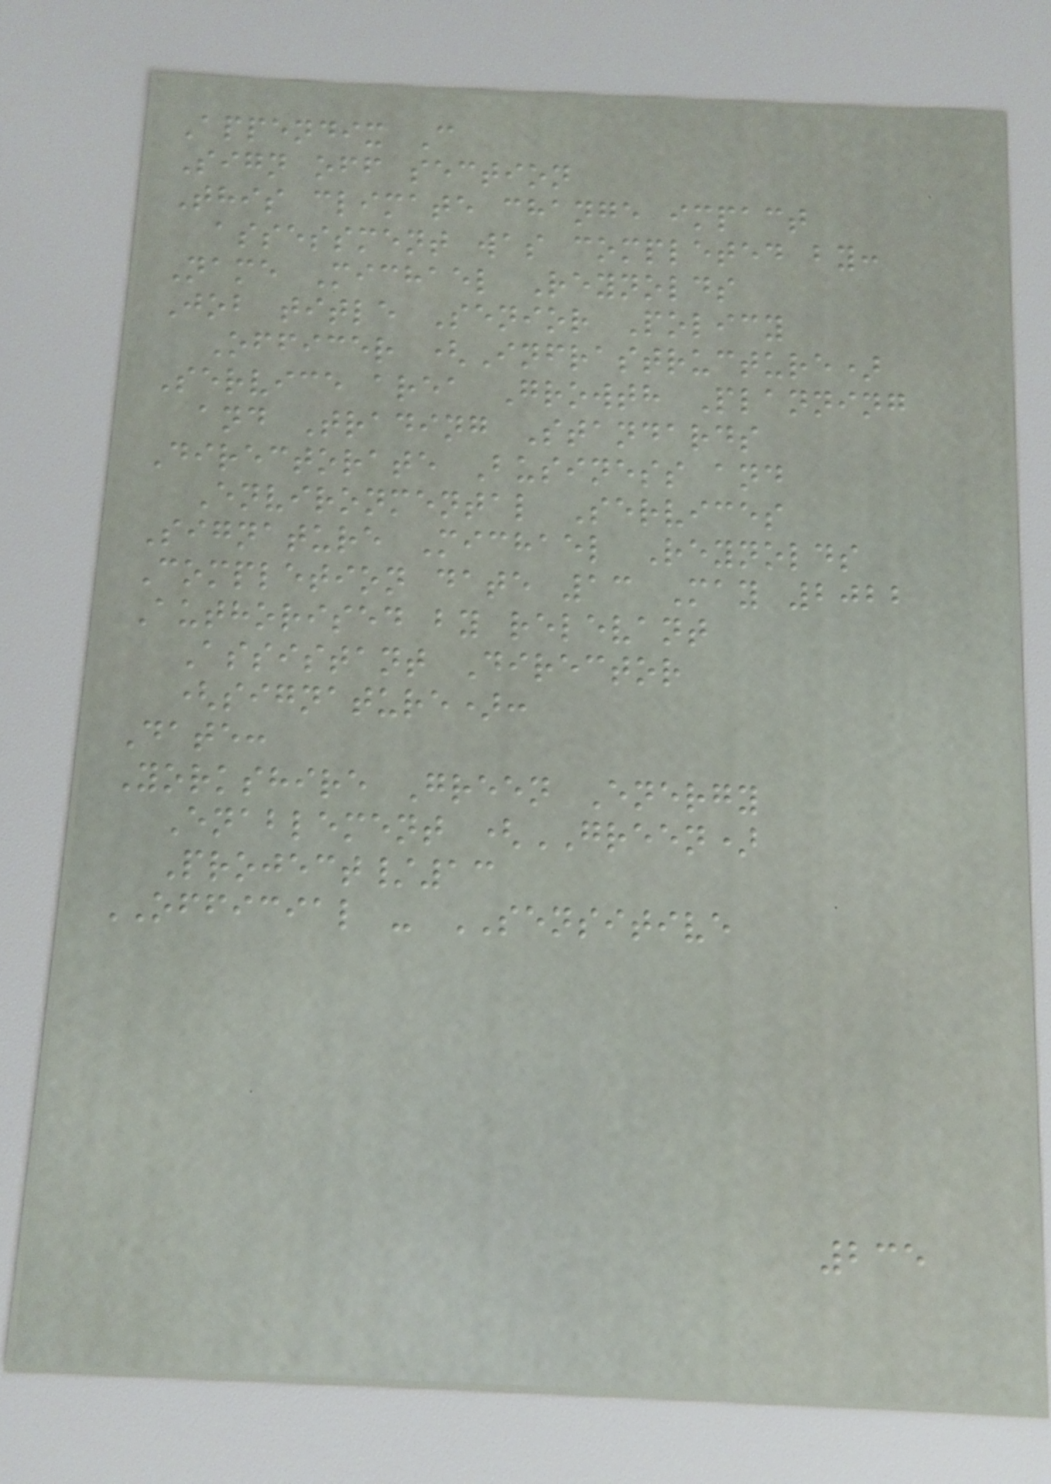Appendix C
Sign off section
This climate change impact
assessment was completed by:
Name Michael Reynolds
Job title Senior Policy
Officer (Infrastructure)
Service area Growth Planning
and Trading Standards
Directorate Business and
Environmental Services
Signature Michael Reynolds
Completion date 13 May 2022
Authorised by relevant
Assistant Director
(signature):
Date:
Yorkshire Green Energy
Enablement (GREEN)
Project/13
OFFICIAL - SENSITIVE
235
